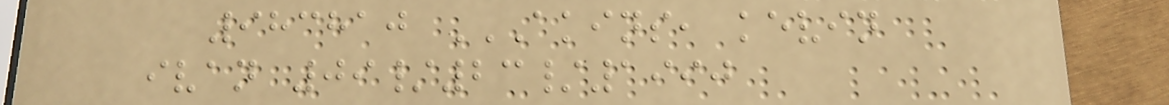983810 AKINS, KEVIN
IVAN 09/23/1990
